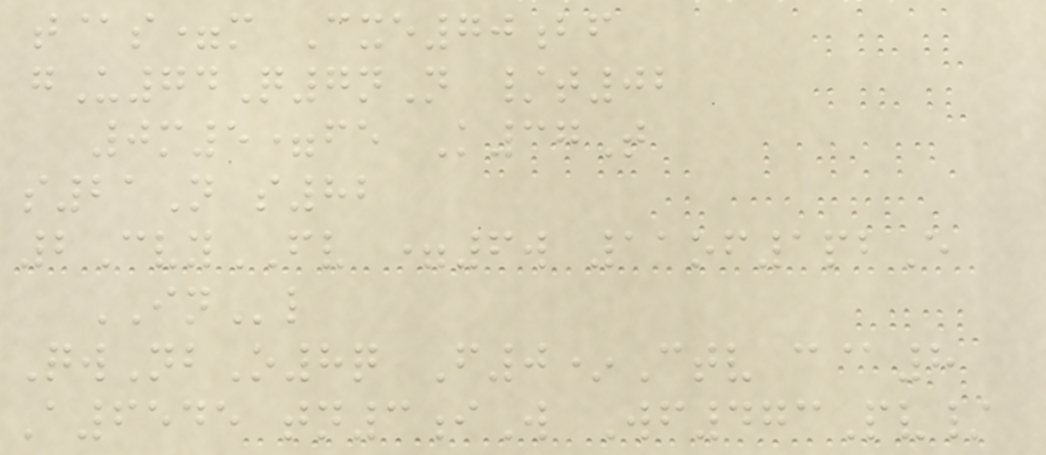t@s=m Cxe70bf
gU74Q7nN /t02
0m5=fe K37T
s21N s82
2CvyFV =6w 11of1pbE
INl
QwNbO8q F0*Ctv c@8
A6545 tn3iW Wf473Pv/
